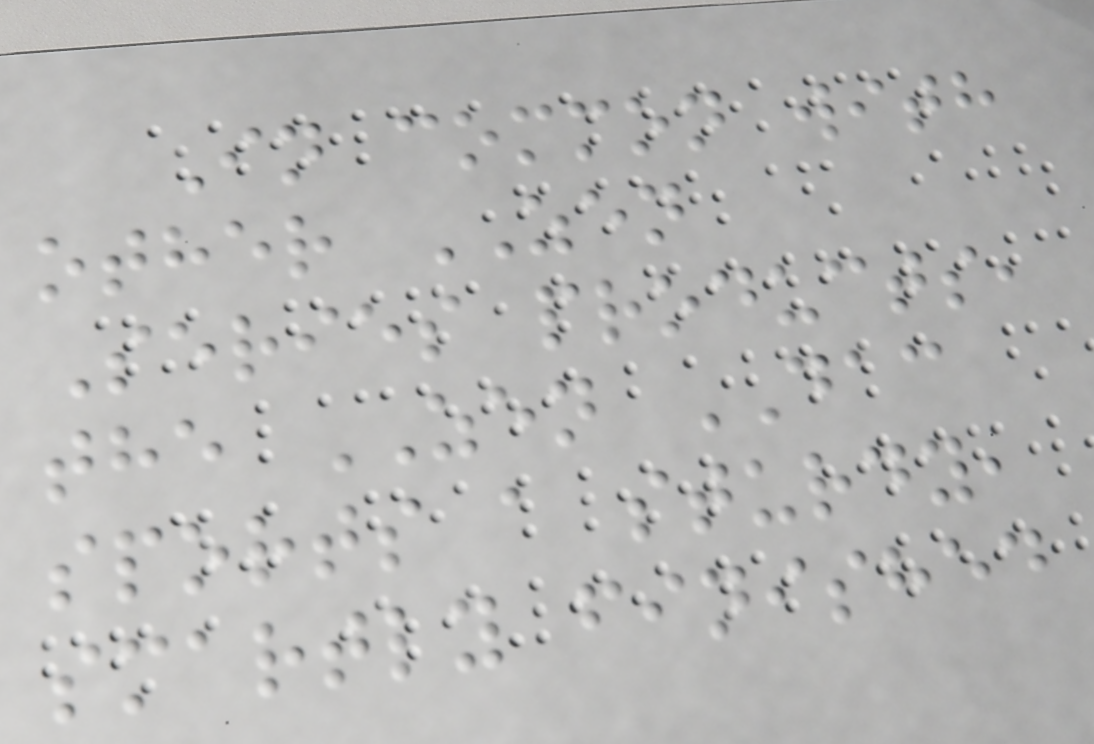In common with
other ZEN
Series products,
the ZEN DAC
sports a sturdy,
smartly finished
